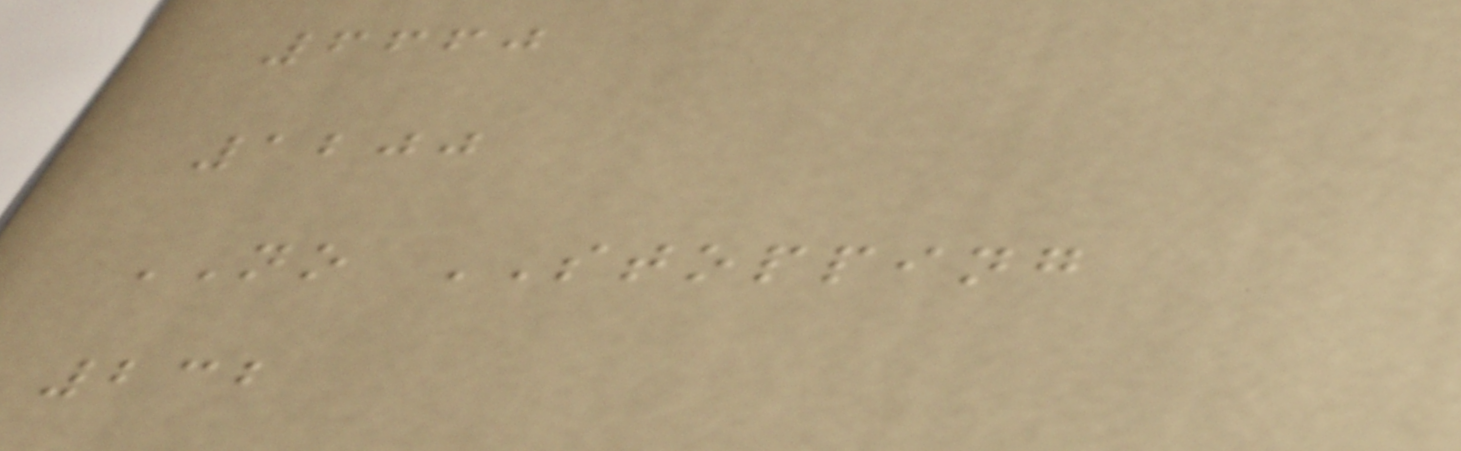6660
1200
NO STOPPING
232
